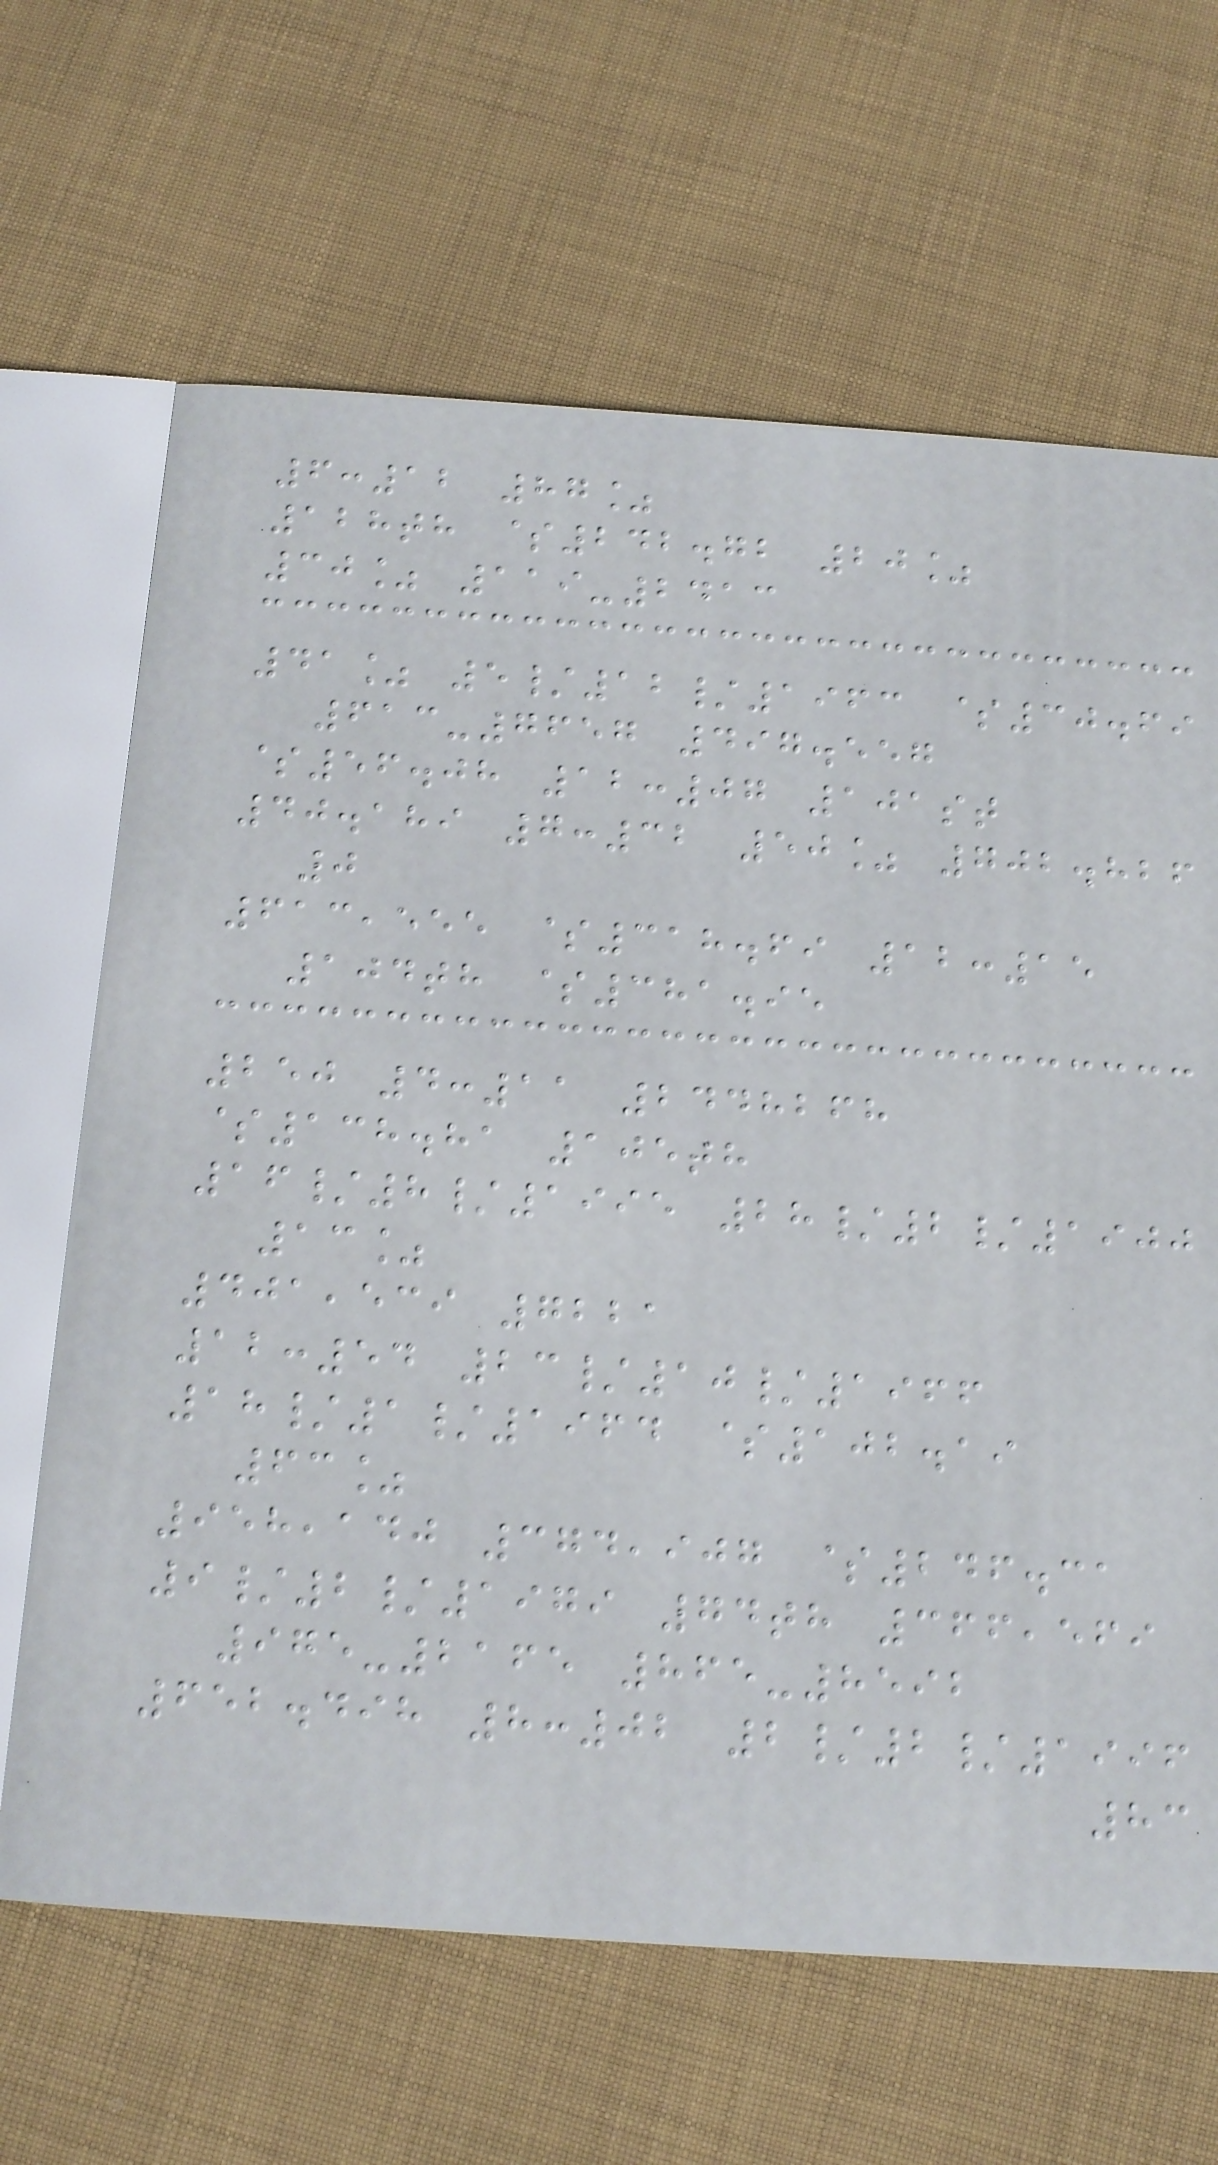6:12 87%
128th $242.72 20%
30% 119-2413
41% 5/12/1963 $30.69
613-7657 497.557
$56.08 12:07 101st
40.189 7:32 50% 702.826
0
613,555 $318.69 12:15
104th $381.95
250 4:11 2448268
$138.81 105th
16/8/1995 28/2/1900
13%
401,539 7221
12:54 23/10/1966
18/1/1964 $102.19
63%
958,140 374,907 $246.31
9/2/1979 74th 366,569
975-2165 865-8592
652.498 8:02 2/2/1996
83
